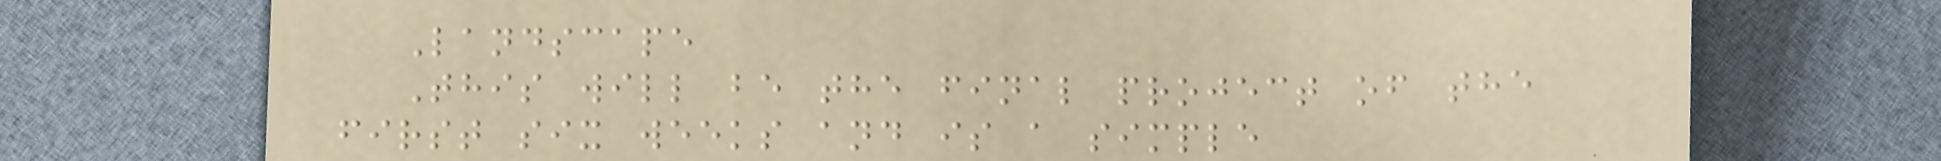Landscape
This will be the final project of the
first six weeks and is a simple
